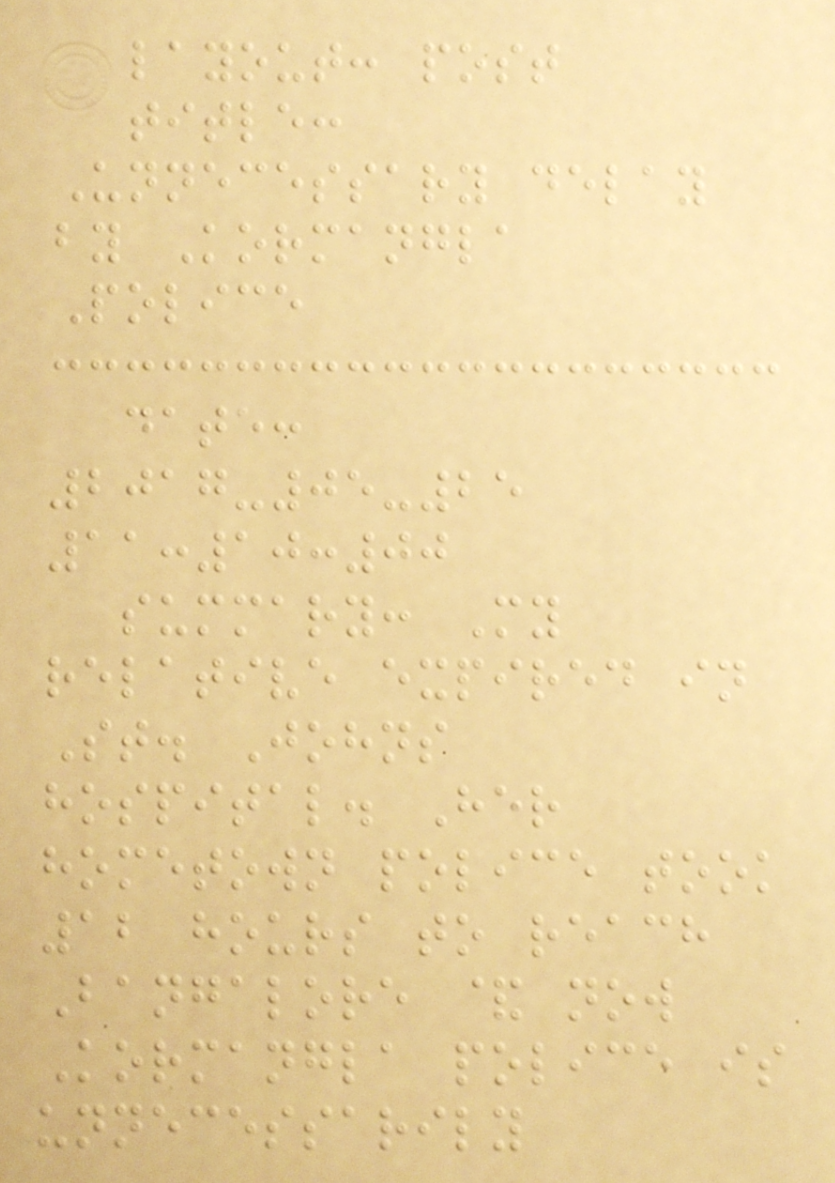layout: post
title:
Unnecessary delay
by Kormangla
Police
date:
2017-05-25
11:10:00
summary: My
relative expired in
St. Johns
hospital. Her
hometown police took
12 hours to reach
Bangalore & now
Kormangla police is
unnecessarily
